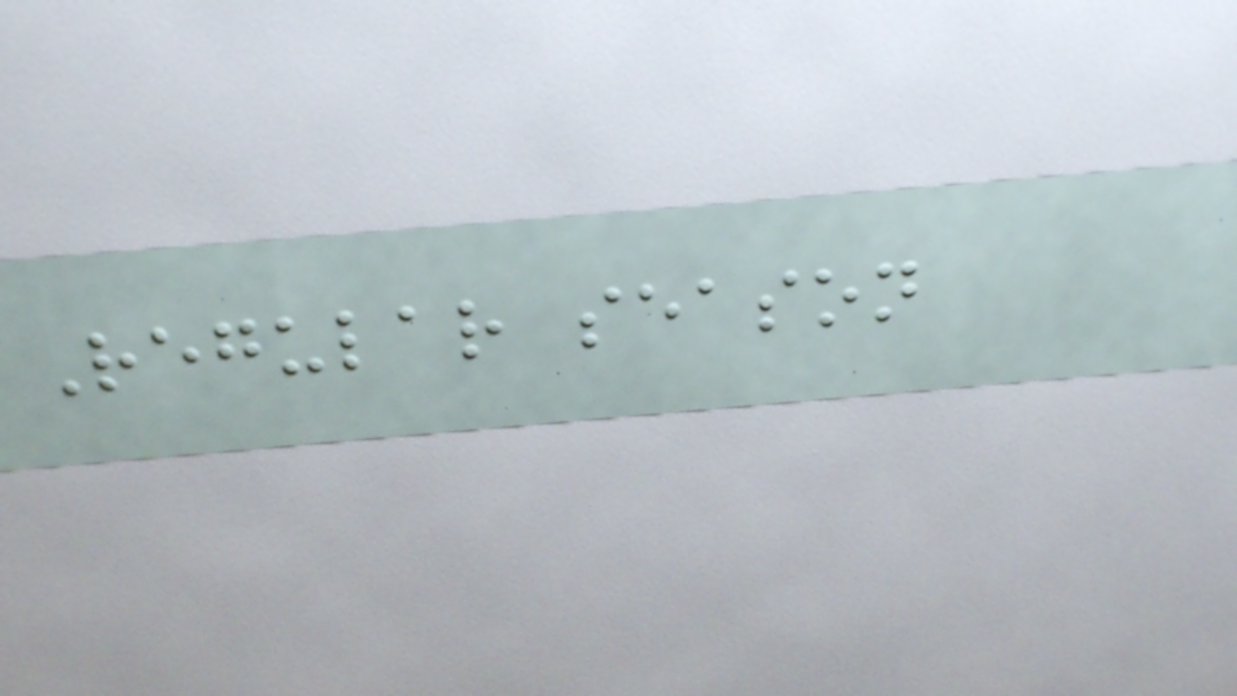Regular season
